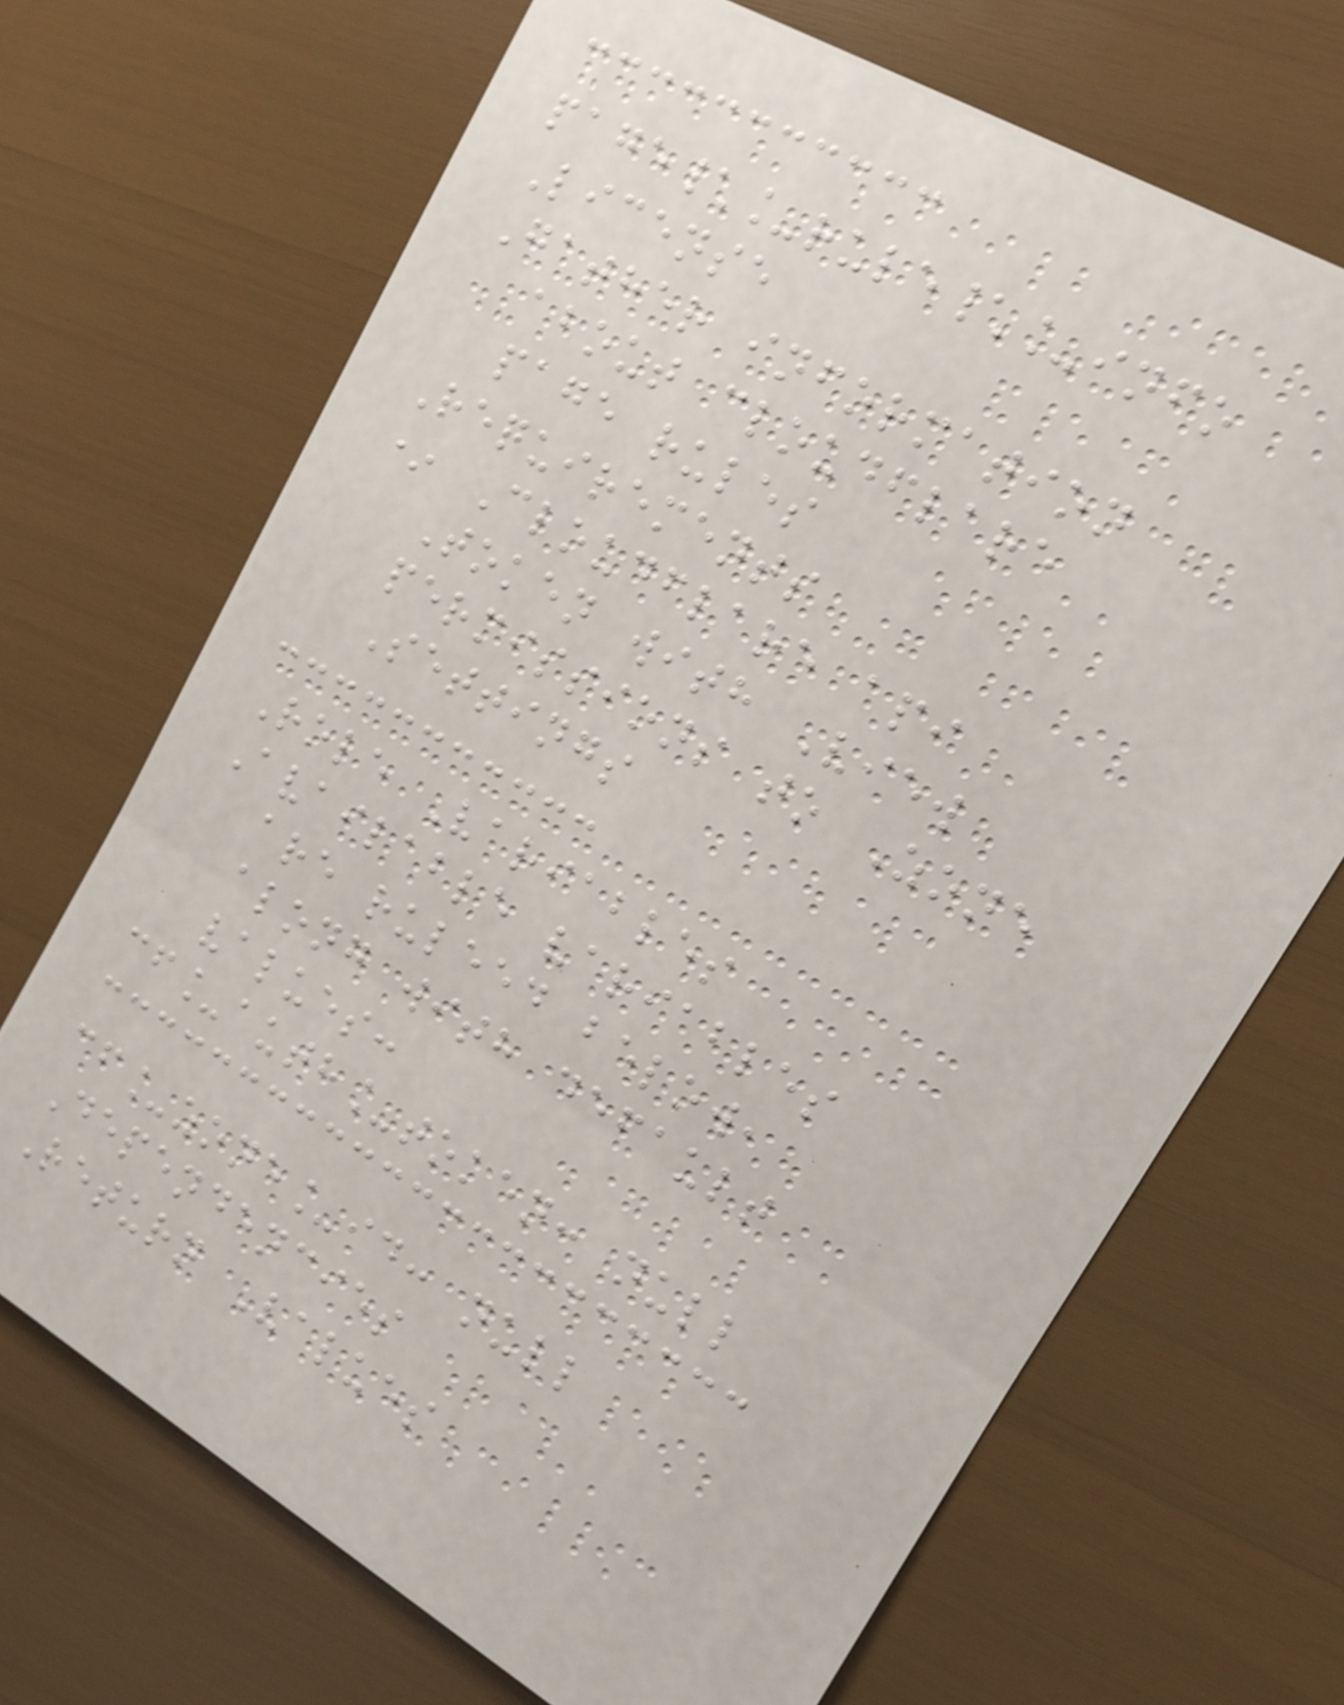page\_rule\_info
License
Gather information
about cloudflare
page rules
Requirements
* Cloudflare api
Token with View
permissions to Zone
Settings
Role Variables
Available variables
are ruleed below,
along with default
values:
cf_auth_token: null
cf_zone_id: null
Dependencies
Return Values
